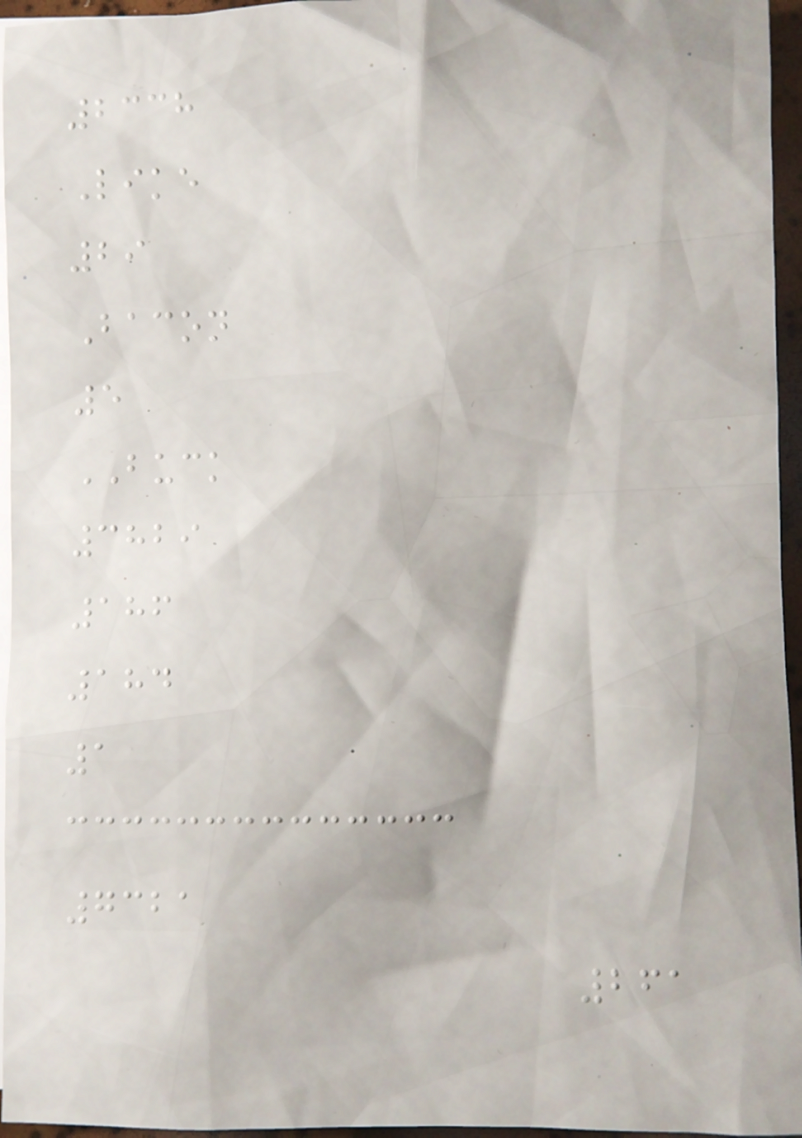2338
Like
29
Bacon
5
BUCK
3829
186
184
1
7321
261
